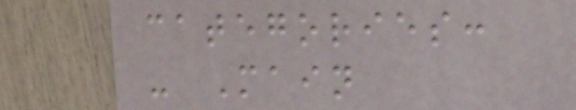categories:
- Main
